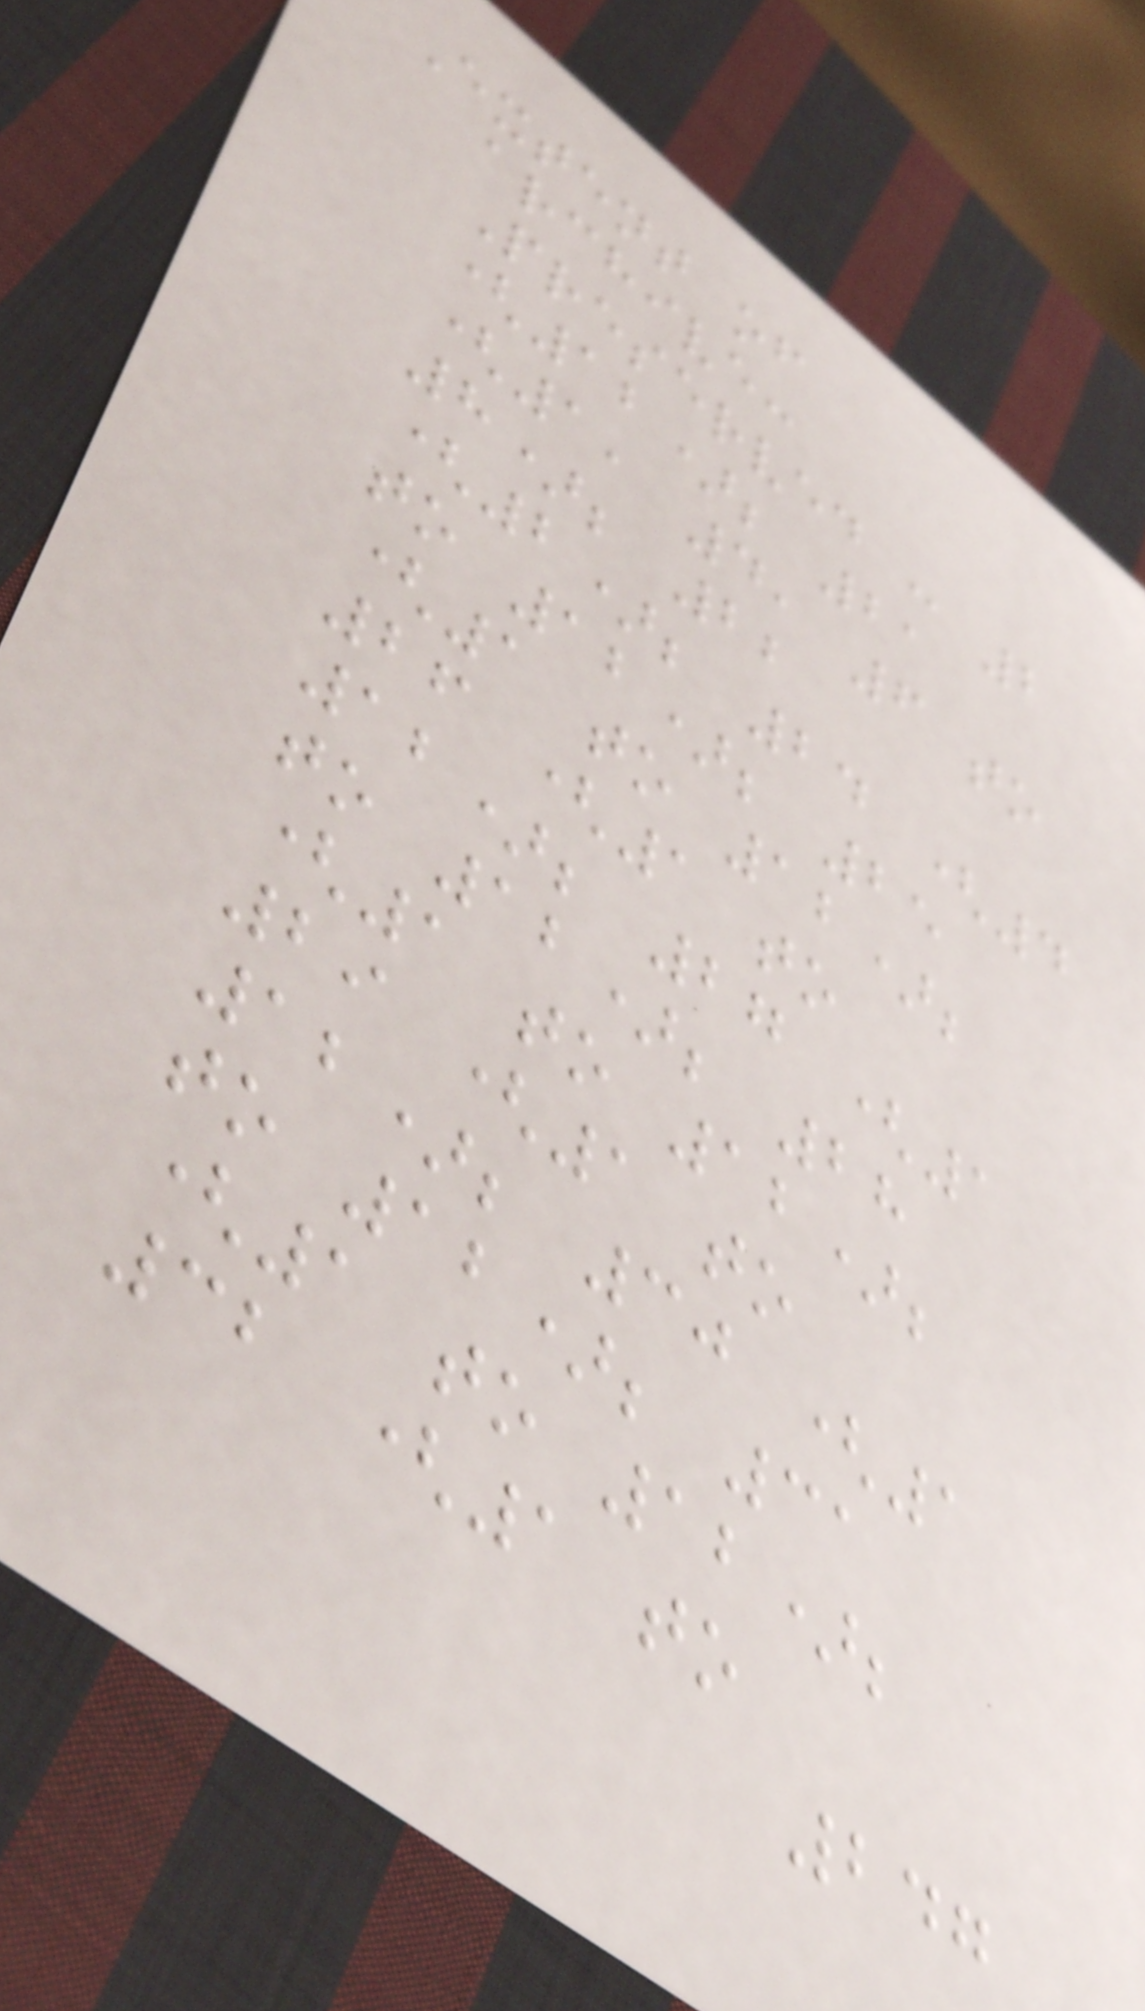Extent of
archive:
Preserved : 2
(12); 21
(1, 4, 6 to
8); 22
(2); 24 (4
to 12); 25
(1 to 12);
26 (1 to
12); 27 (1
to 12); 28
(1 to 12);
29 (1 to
12); 30 (1
to 12); 31
(1 to 12);
32 (1 to
247
